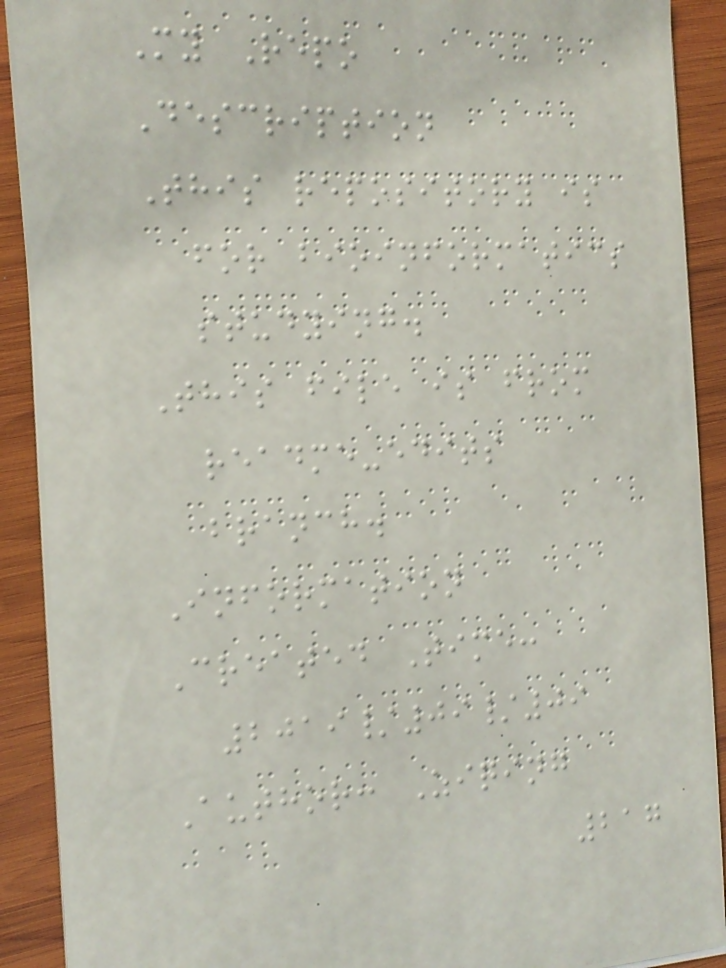My Repo
Description
This repository is
for bioinformatics
studying.
This file is from
readme-edits
branch.
Information
Created Time:
2019/09/09
Author: Ziqing
217
